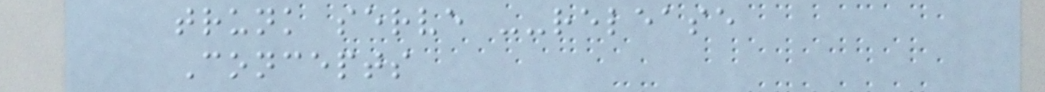trunk serve --release
Concepts
